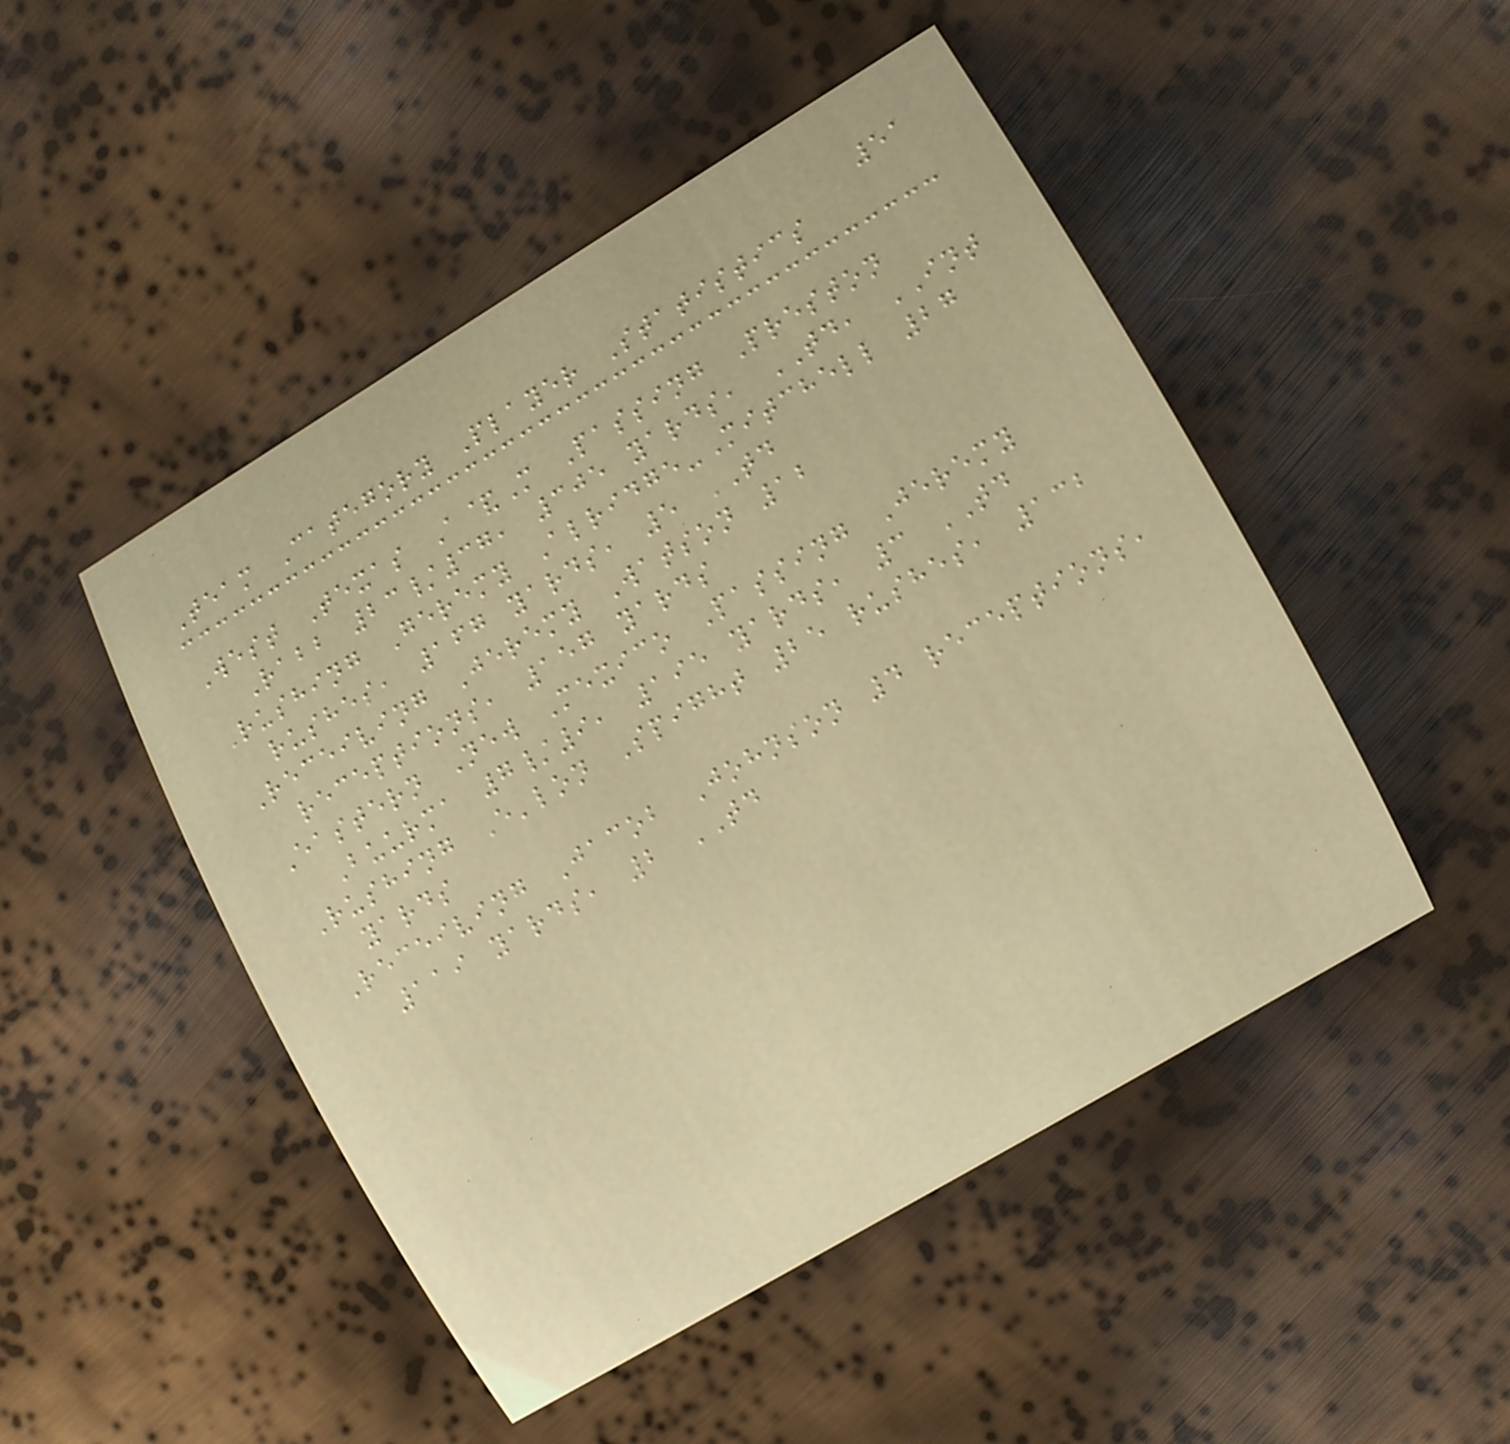51
Team Category Player Statistics
West Texas A&M Passing Preston
Rabb 23/37, 305 yards, TD, INT
Rushing Geremy Alridge-Mitchell 27
rushes, 167 yards, 5 TD
Receiving Jeremy Watson 12
receptions, 157 yards
Eastern New Mexico Passing Jeremy
Buurma 7/9, 195 yards, 3 TD
Rushing E'lon Spight 25 rushes, 132
yards
Receiving Jacob Johnson 4 receptions,
119 yards, 2 TD
